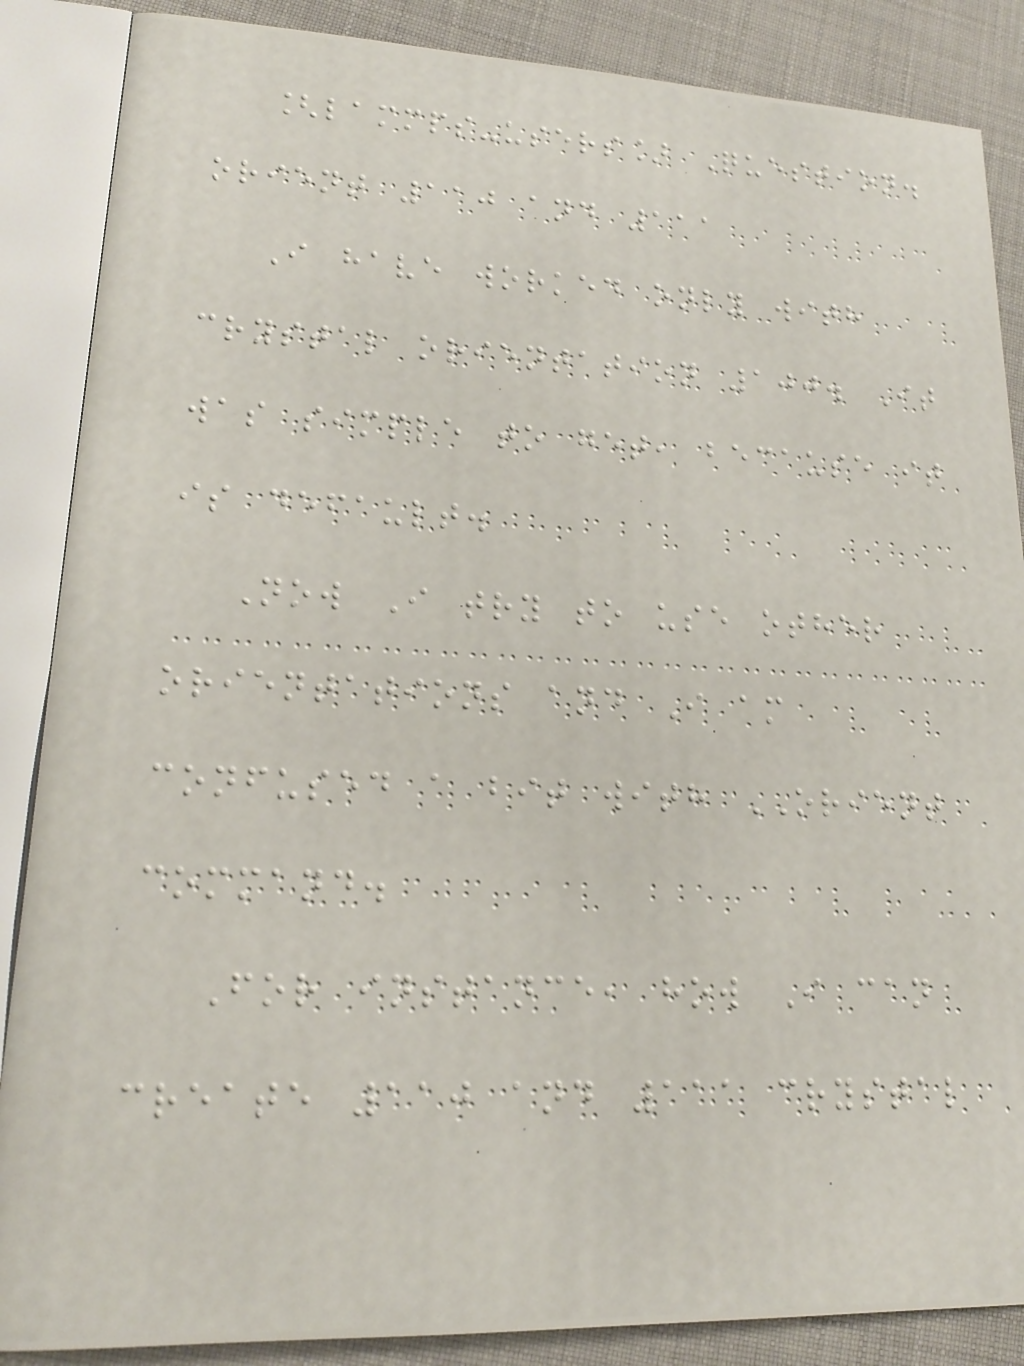[lammps-users] Question.
orient 110 and 111
I have worked only with
crystal orientation 100. It
was simple to get, because it
is default.
Now I try to use other
orientations and I am
confused a bit with ORIENT
command.
For instance, how I can
create 110 and 111 crystal
